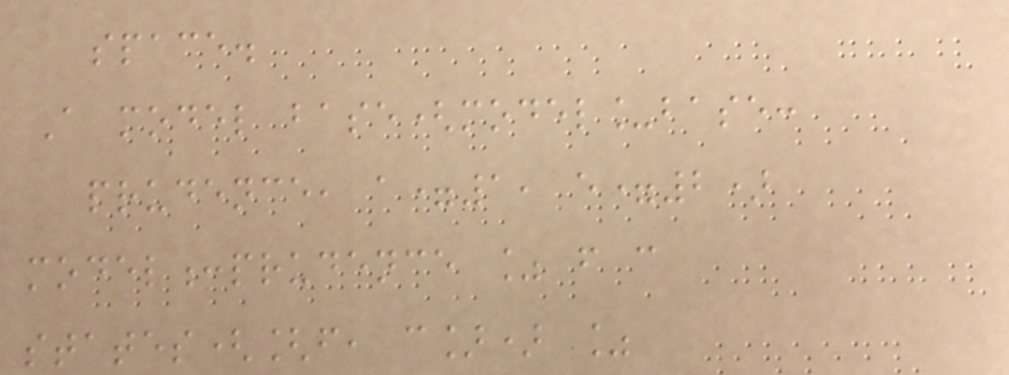space.
A model base(model_base:
prudence, a=1, e=2)
model:prudence % f c
states([f, c]) %
